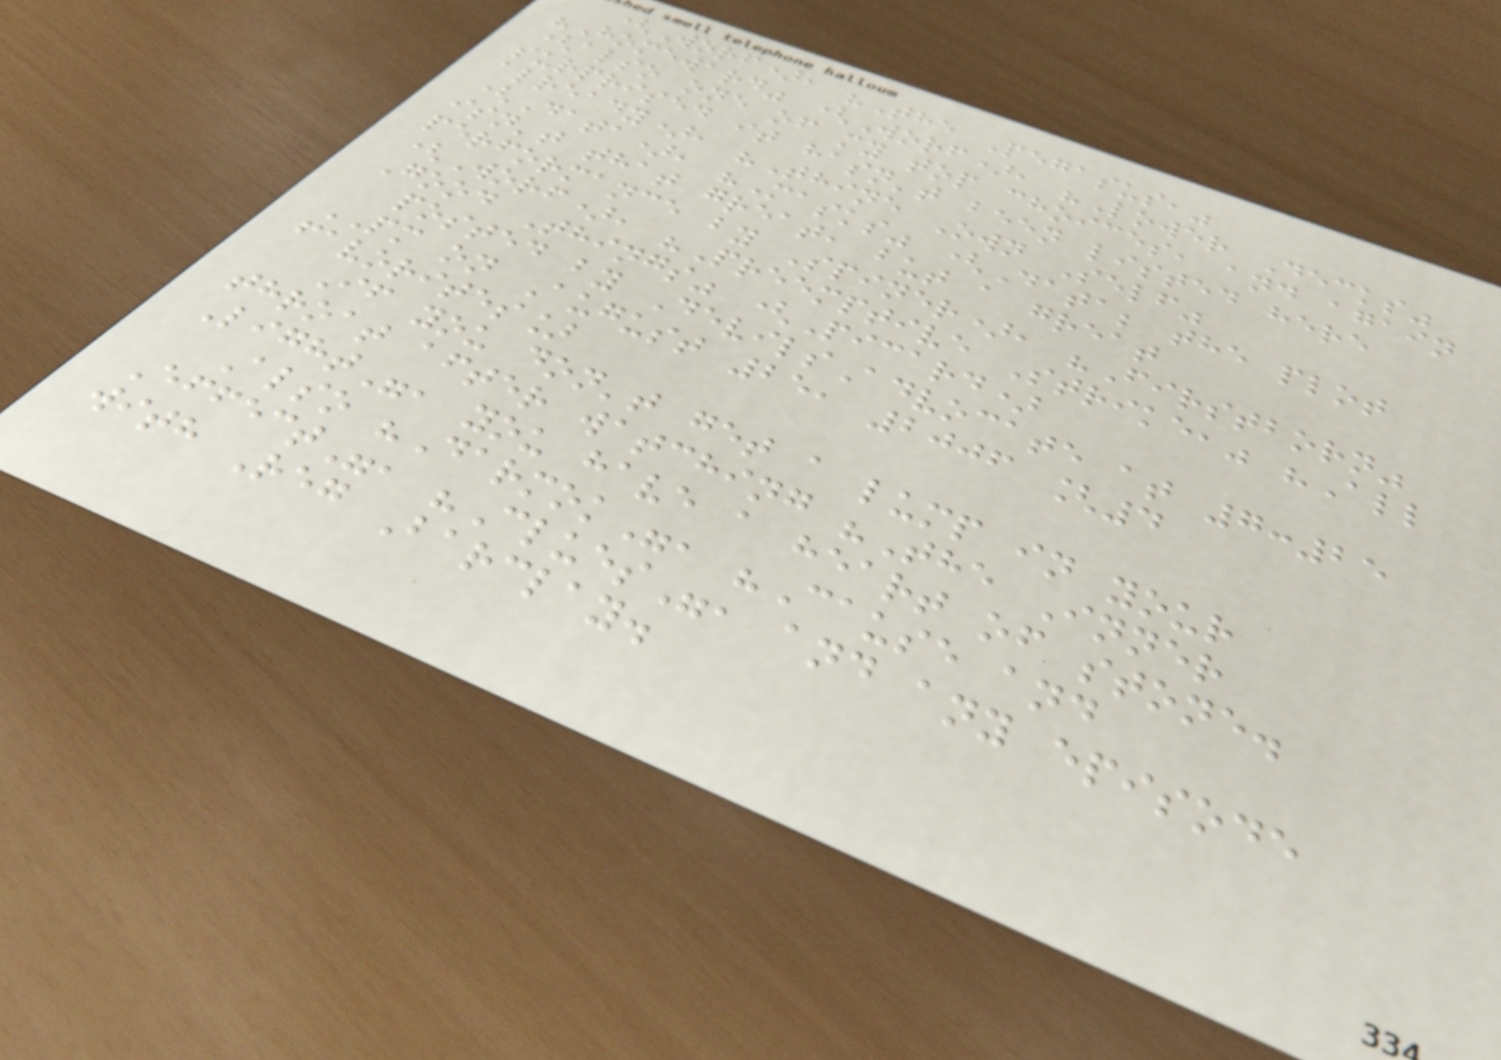(Worf), "The Pegasus,"
"Homeward" (Worf), "Lower Decks"
(also one of my top choices, and again
surprised it hasn't been listed here
already), "Thine Own Self"
(Data), "Masks" (Data; the plot
isn't that great, but a great
performance by Spiner), "Firstborn"
(Worf), "Preemptive Strike," "All
Good Things" (Picard)
posted by DevilsAdvocate at 7:25
PM on August 25, 2006 [4
favorites]
If you don't get a lump in your
throat after watching "The Inner
Light", you have a heart of stone.
Also "Darmok", "Cause and
Effect", "Clues", and any episode
with Reg Barclay.
